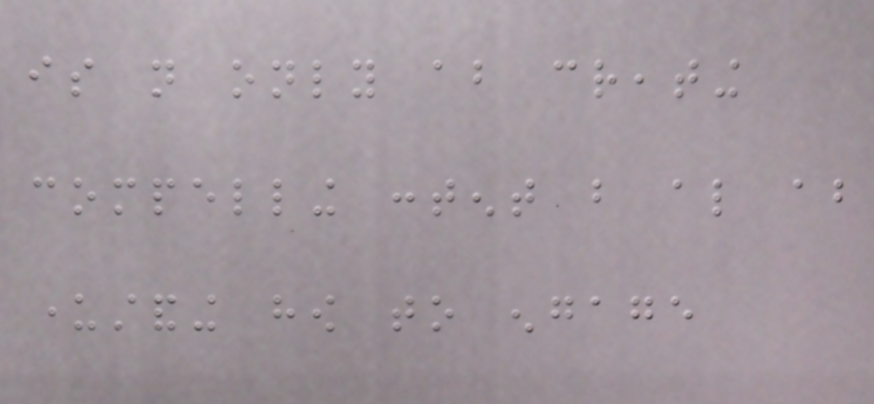is not only about creating
compelling content but also about
understanding how to engage
